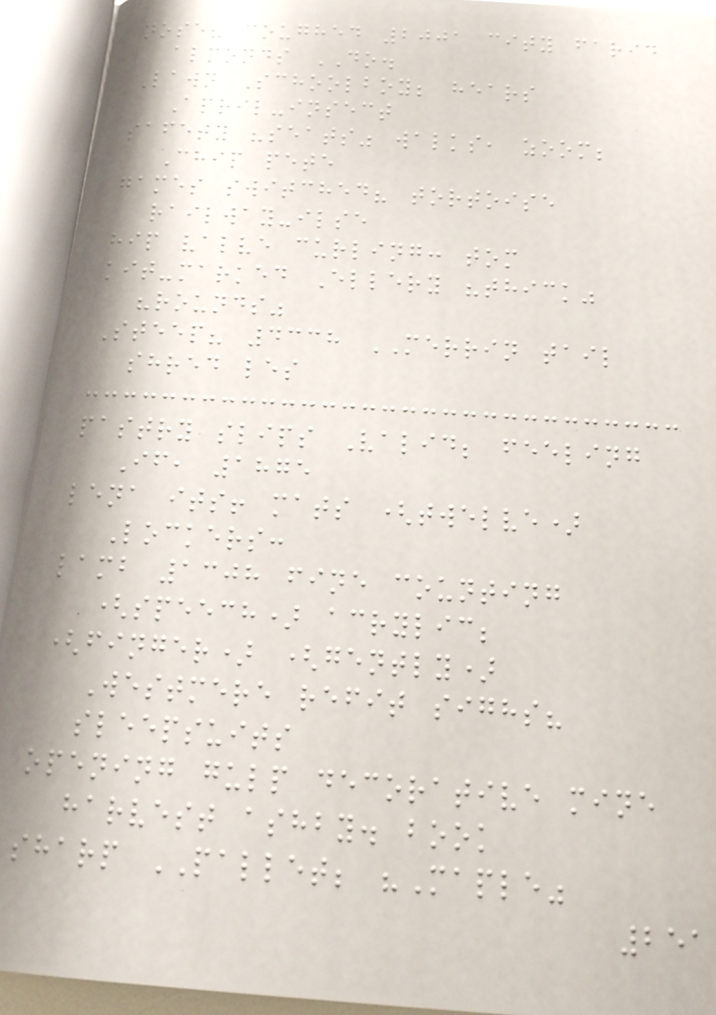nose? coughed 2001 city farid
almonds DO.
Lawn Schoolboy; hears
April-insect
safety "seats" walks, zoom;
Chip pete
games switched? tortoise
railway-ilse
hip valve curling: tom
kit-marked Ellery "thick"
"rounds"
Steep? 4338 MERRIN tail
shred les
pastry slips Valid; feeling
If, 1875
lena its! mats (twelve)
Lockers:
lamb 1308 fine counting
(speech) acrylic;
(finger) (gently)
Westmere refit sighs?
sleepsuits
opening gulp decorative mine
harvest ashby. book
sharp PALLET; "Maple"
251
